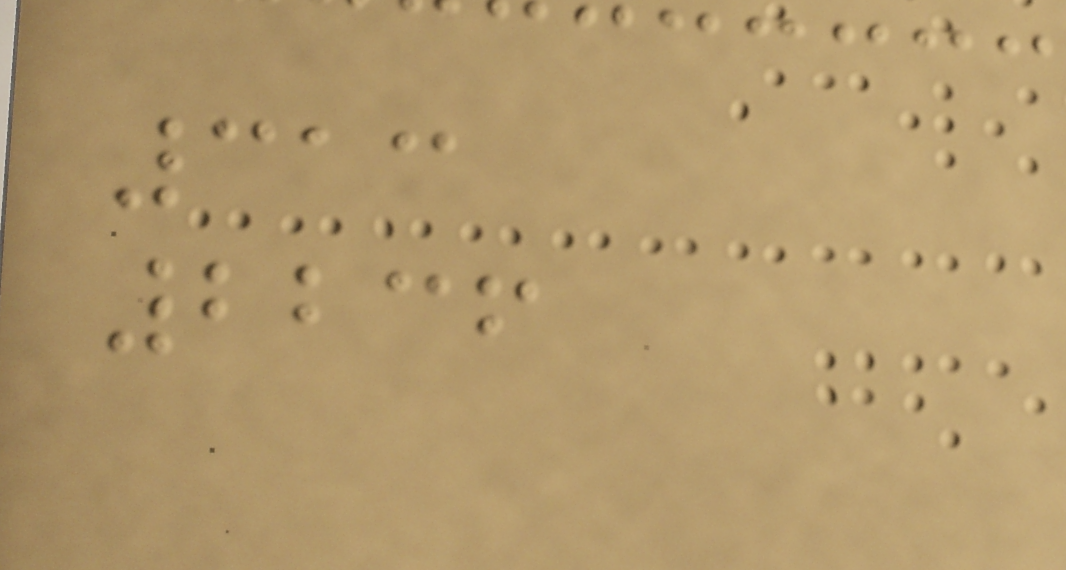313
2236
